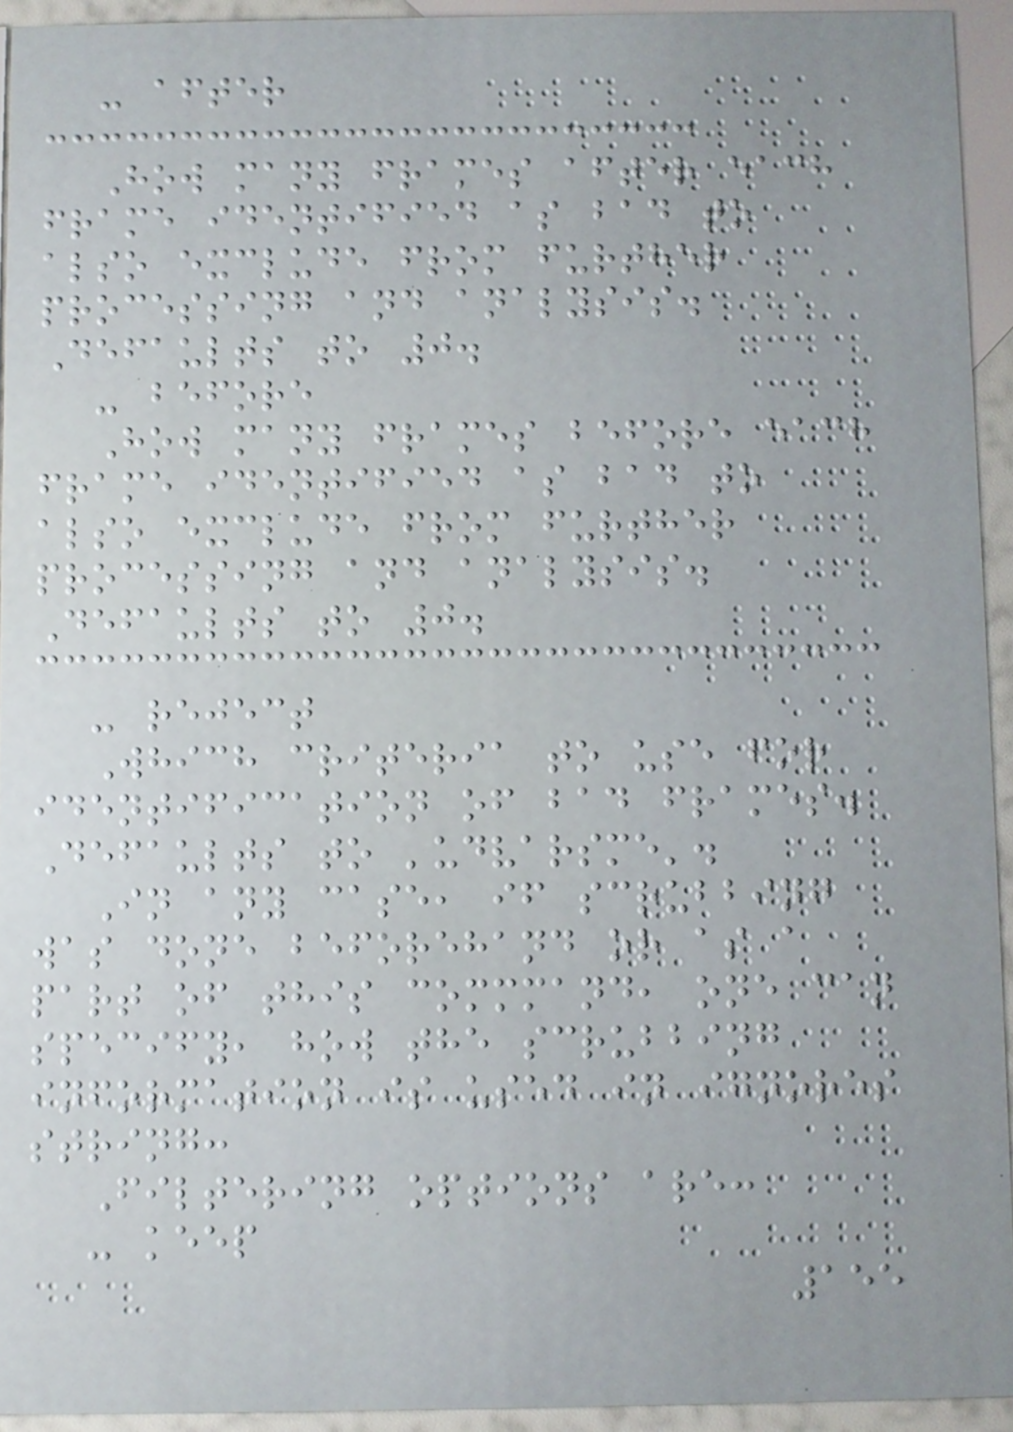- after
How many frames after each
frame identified as bad to
also exclude from further
processing and analysis.
Defaults to 0.
- before
How many frames before each
frame identified as bad to
also exclude from further
processing and analysis.
Defaults to 0.
- reject
Which criteria to use for
identification of bad frames.
Defaults to 'udvarsme'.
In any case, if scrubbing
was done beforehand or as a
part of this commmand, one can
specify, how the scrubbing
information is used in ignores
string:
Filtering options are:
- keep
155
